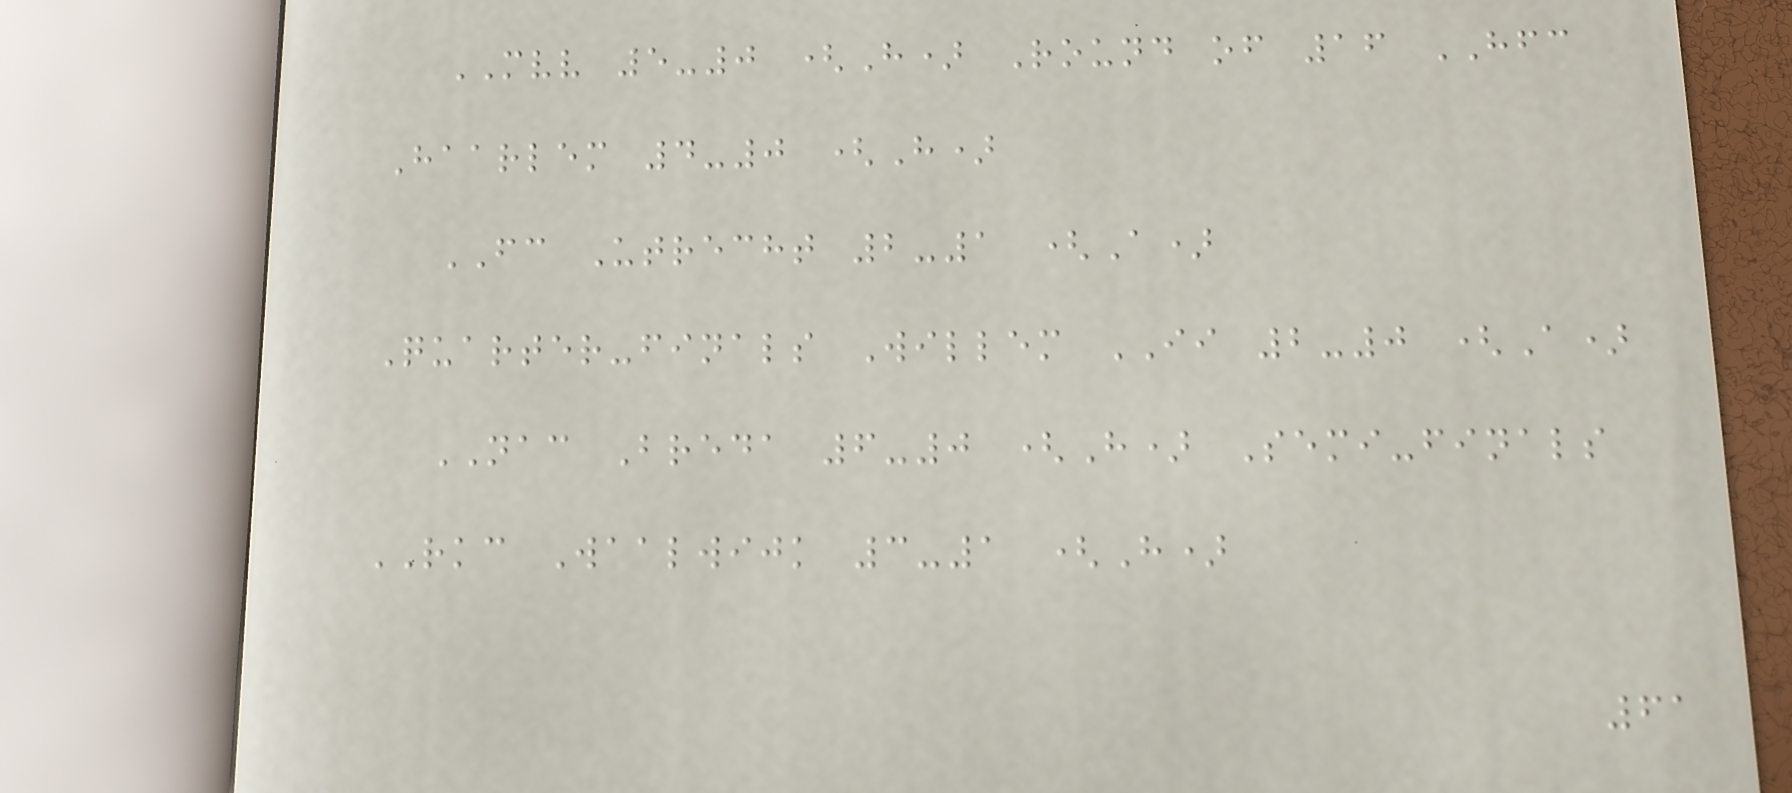MVV 5-0 (H) Round of 16 HFC
Haarlem 4-0 (H)
FC Utrecht 2-1 (A)
Quarter-finals Willem II 2-0 (A)
NAC Breda 6-0 (H) Semi-finals
RKC Waalwijk 3-1 (H)
61
